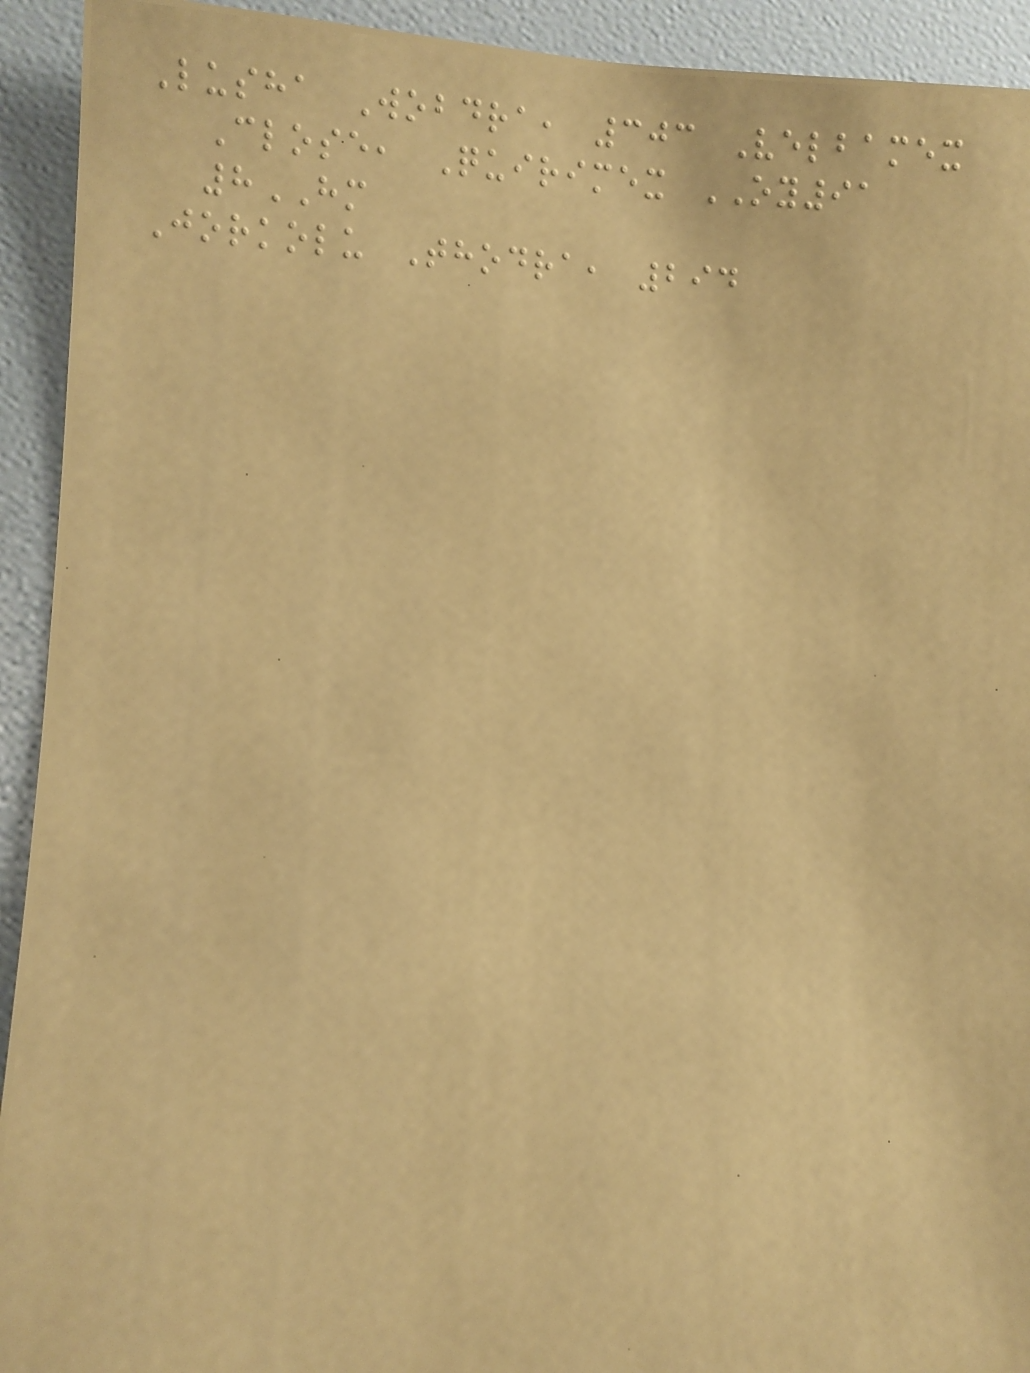Lusha Wobdra, 303 Velbamex
Close, Quirimex OY91
8HM
Jorkolu Thodra, 294
